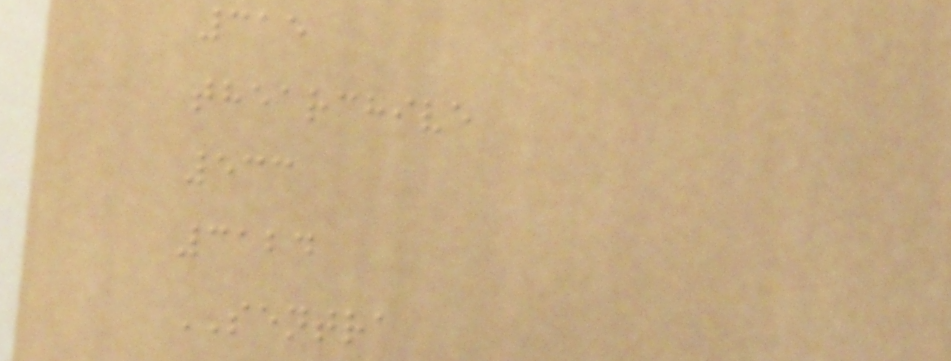315
thearchive
533
3124
SENTRA
